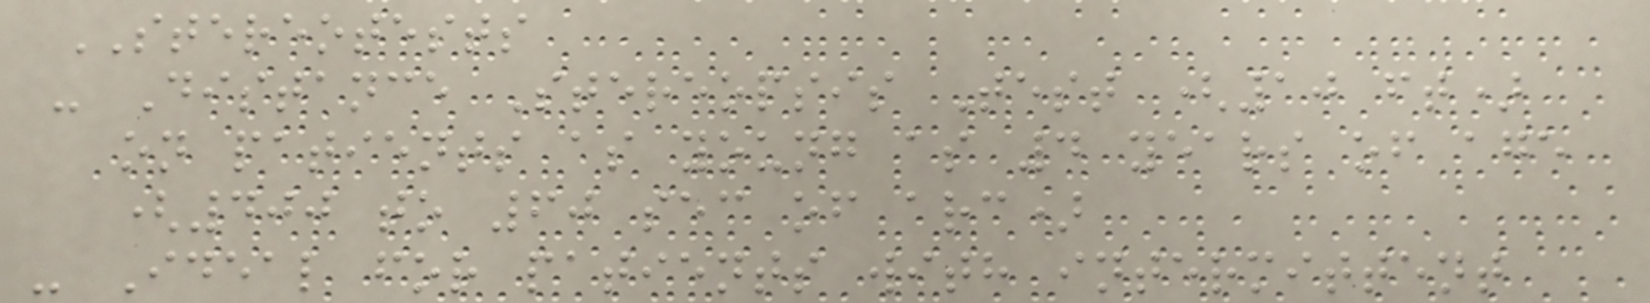STEREOTESTS
- Distance Stereopsis Test (10 ft)
on patients as young as 4 years of age
(400 to 60 sec of arc)
- Ideal for patients with intermittent
